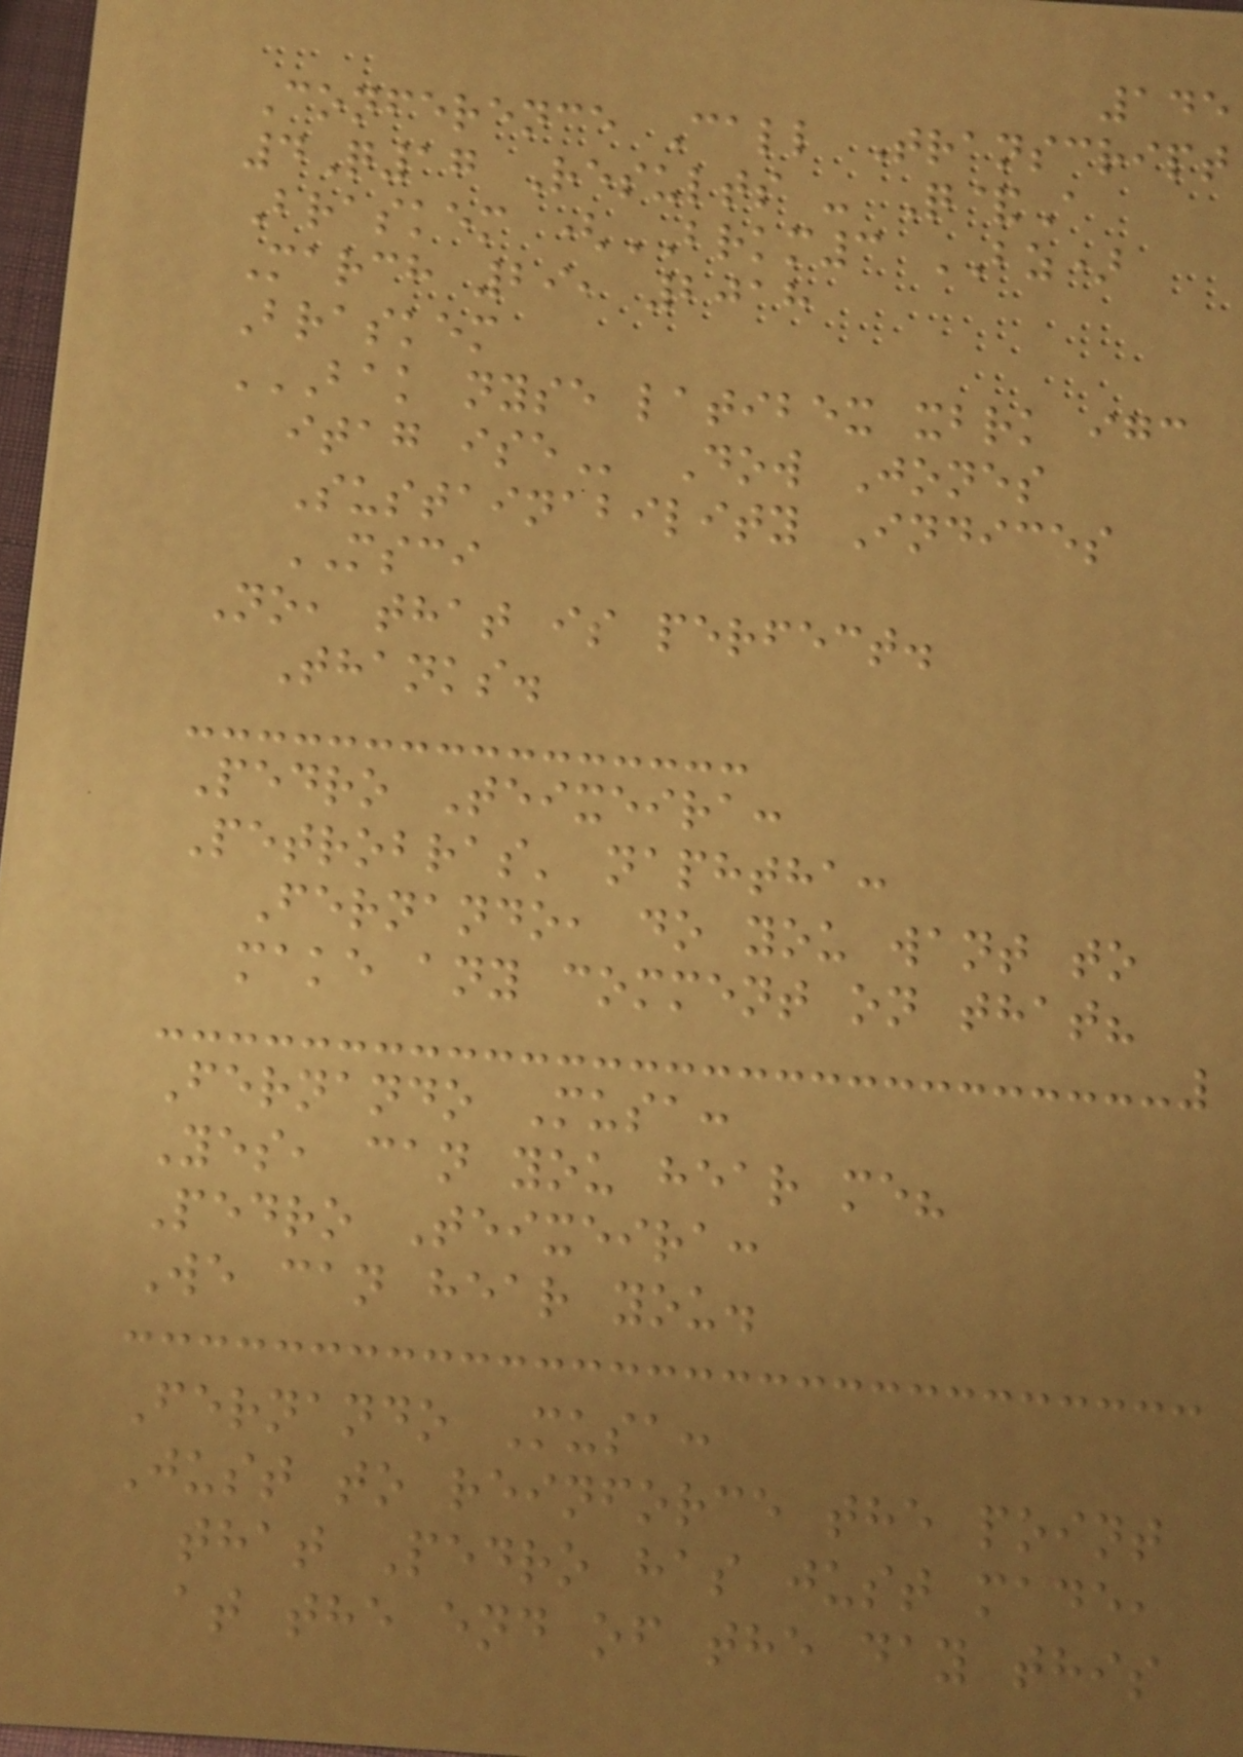145
Conference Call Transcript
4Q17 Results - Q&A
Braskem (BRKM3 BZ)
March 29, 2018
Braskem
BAK NYSE LATIBEX XBRK IGC
ITAG ISE Dow Jones
Sustainability Indices
MSCI
No, that is perfect.
Thanks.
Pedro Teixeira:
Petrobras' naphtha:
Fernando, do you want to
make any comment on that?
Fernando Musa:
Yes, can you hear me?
Pedro Teixeira:
We can hear you.
Fernando Musa:
Just to reinforce the point
that Pedro has just made,
at the end of the day this
